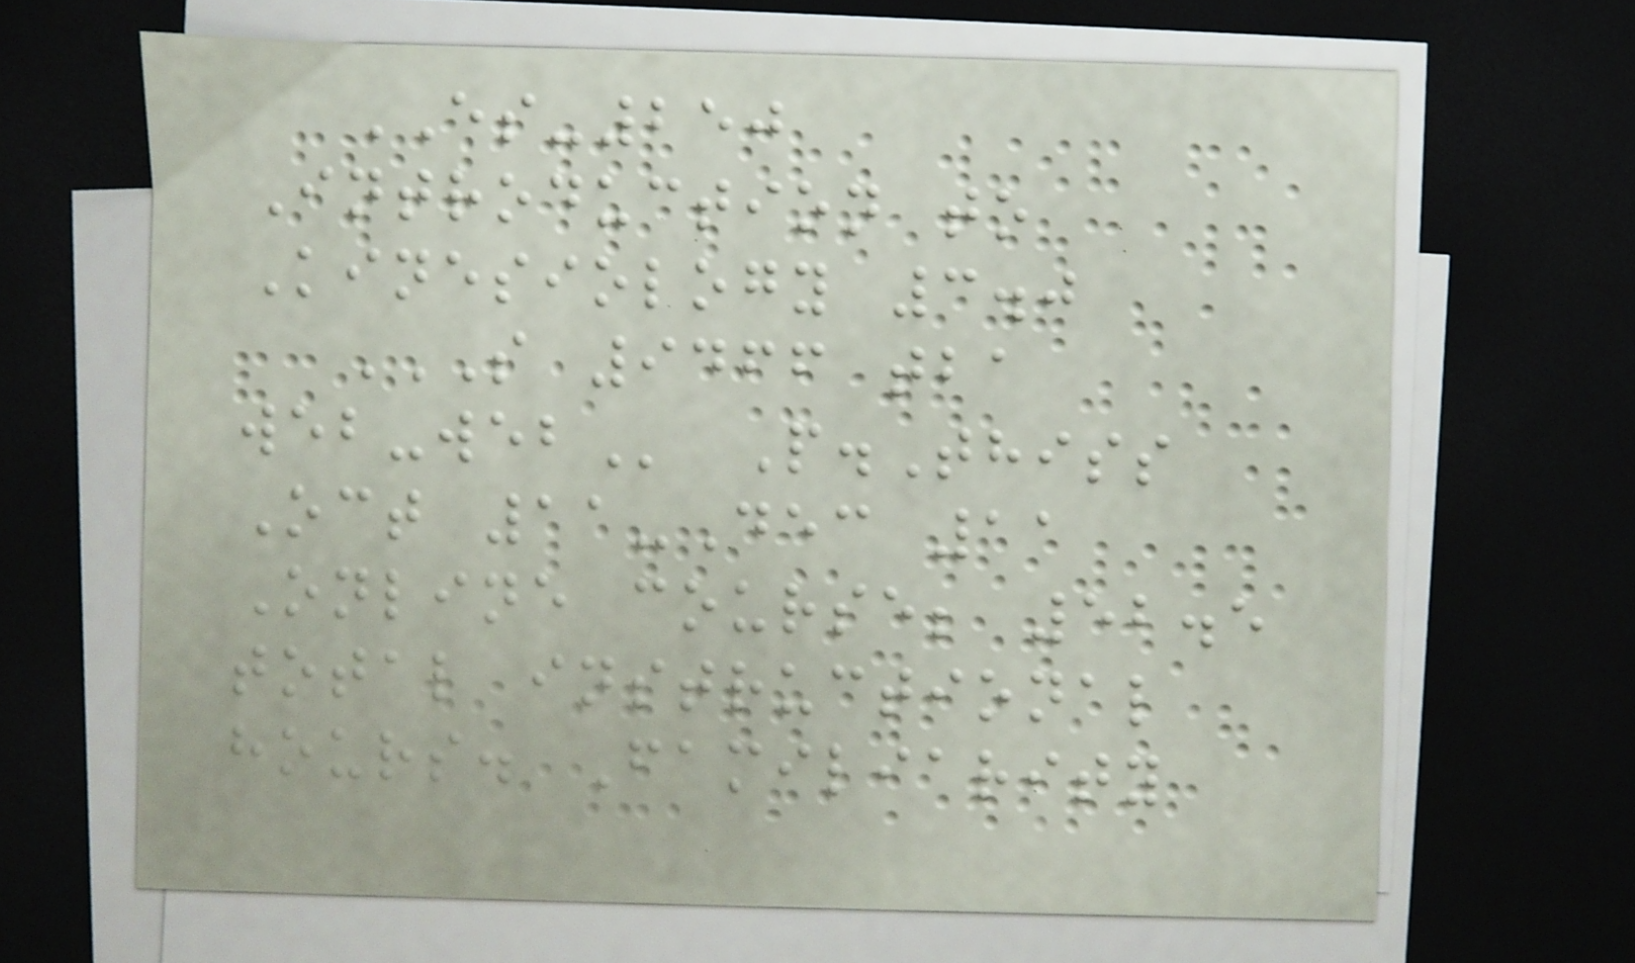ES-250
Introduction to
Kinesiology 3.0
S 9466 TBA
WEB-WEB P.Thiss
Oct 11-Dec 11
Online course; 52.5
total instructional
hours. Familiarity
